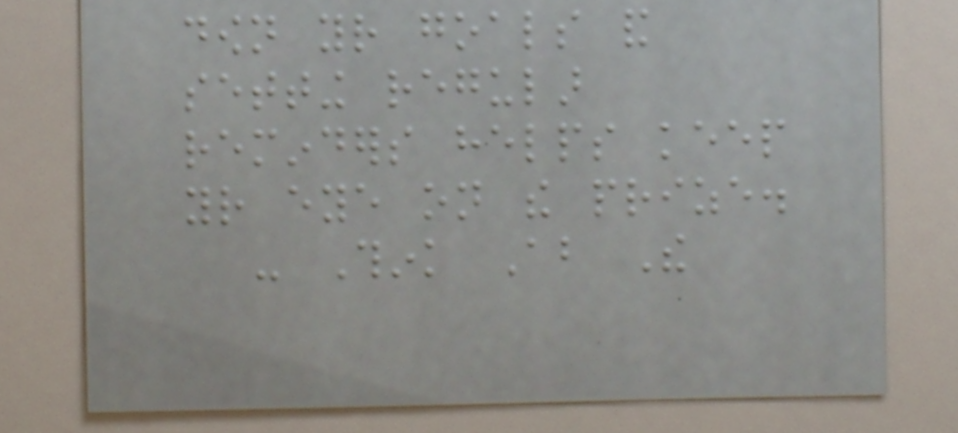down your goals and
setting regular
reminders helps keep
your eye on the prize.
- Think About The
